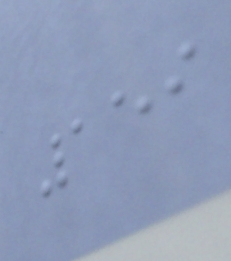159
